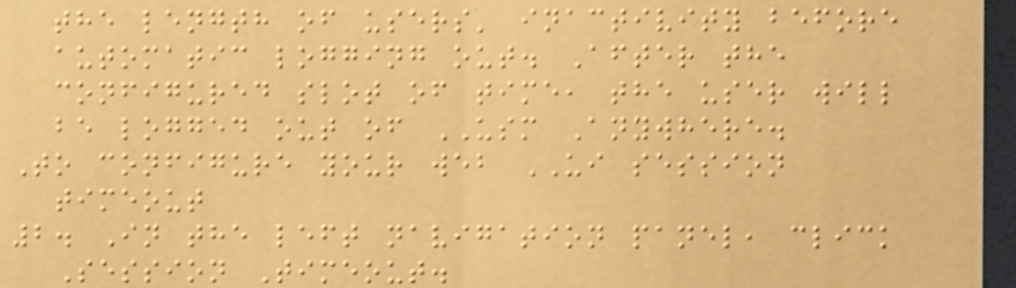the length of users' inactivity before
automatic logging out. After the
configured slot of time, the user will
be logged out of USM Anywhere.
To configure your web UI session
timeout
2. In the left navigation panel, click
Session Timeout.
